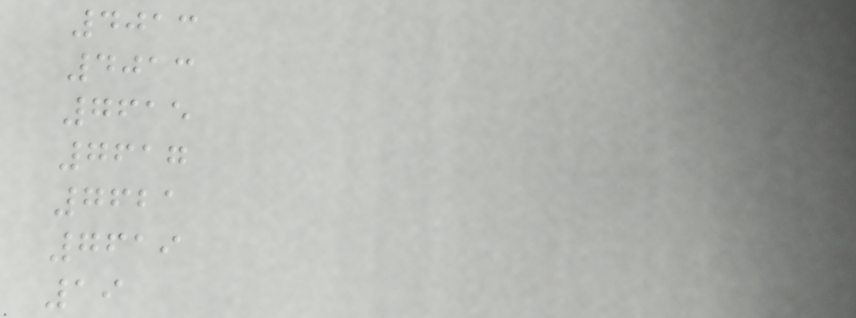4013
4013
7615
7617
7621
7619
19
